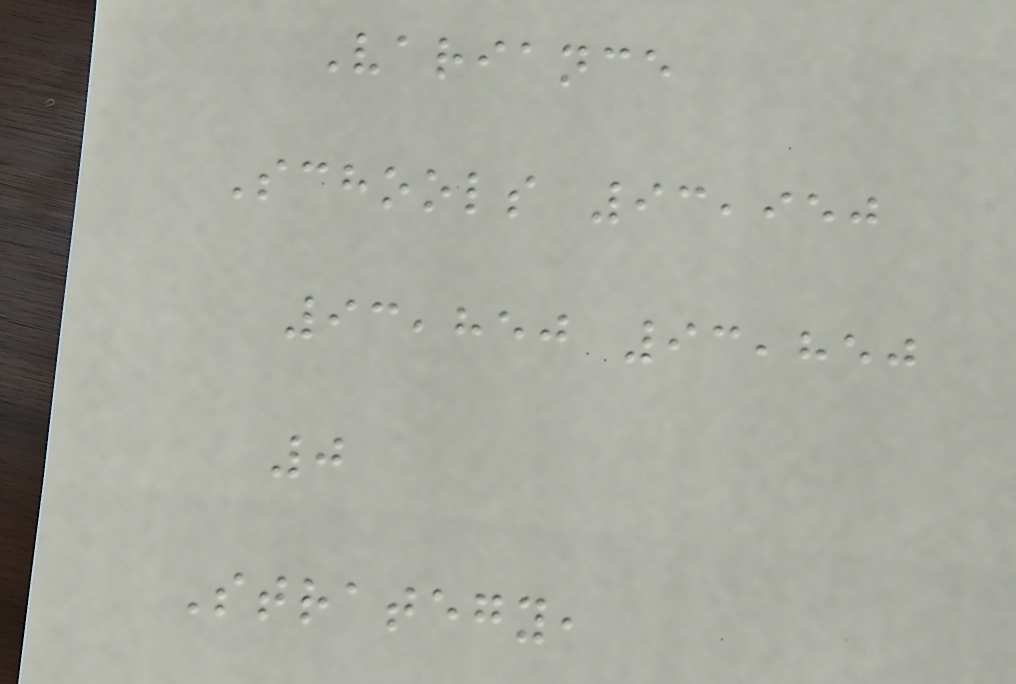Variance
Schools 93,950
93,850 93,850
0
Strategy,
